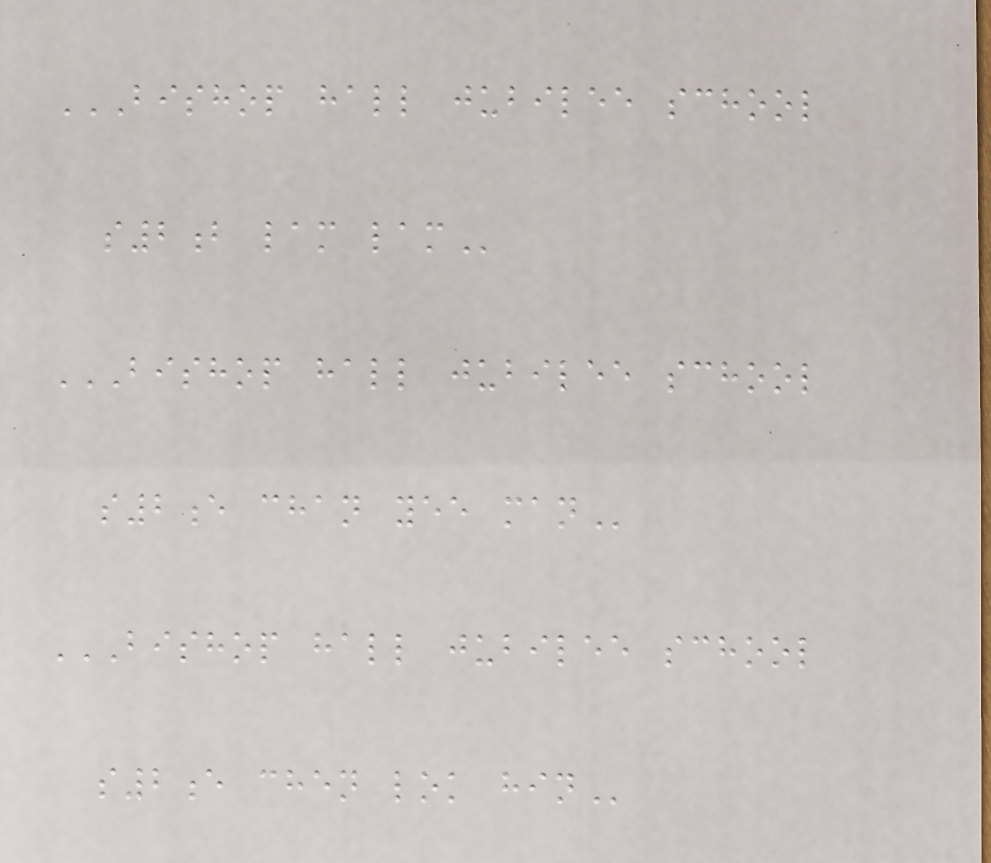BISHOP HALL JUBILEE SCHOOL
S2B LAM LAM
BISHOP HALL JUBILEE SCHOOL
S2E CHAN YEE MAN
BISHOP HALL JUBILEE SCHOOL
S2E CHEN LOK HIN
